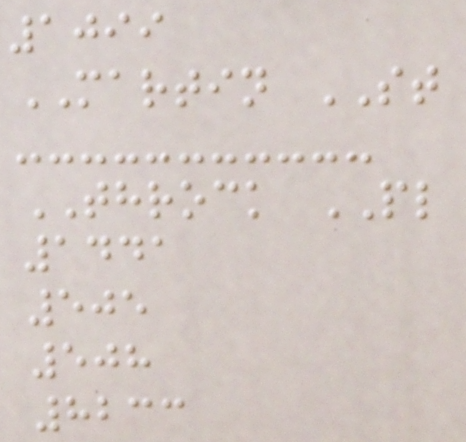1099
MARTIN ST
THROCK PL
1441
505
508
8233
